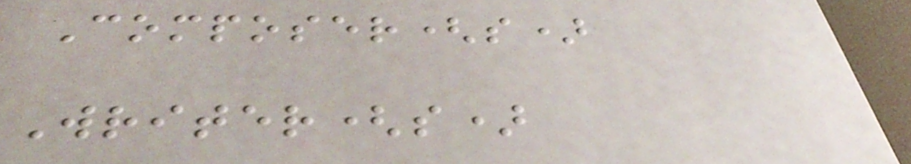Composer(s)
Writer(s)
